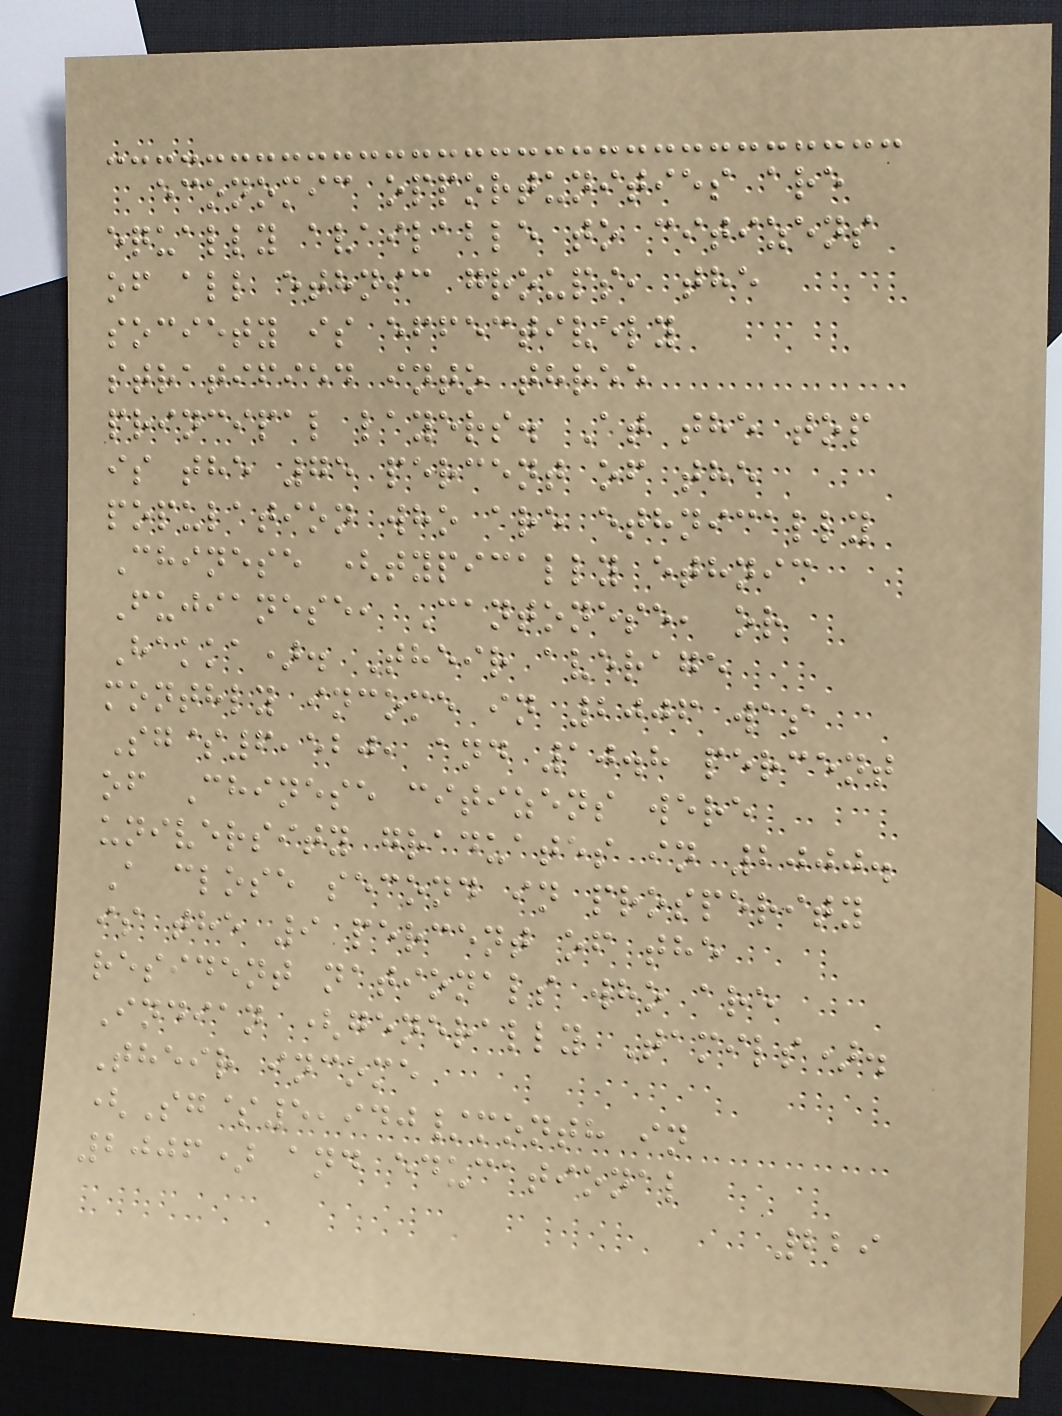economic opportunities are
equally available to citizens
of all ethnic groups, the
society is effectively
stratified into three
principal layers. At the top
is the 75 percent of the
population who are ethnically
Chinese (typically ethnic
Fujianese, Cantonese, or
Hakka). Their average
monthly income in 2006 was
Sg$6,520, and 10.8 percent
of Chinese citizens were
university graduates in 2000.
A close second in prosperity
is the 9 percent of the
resident nationals who are
Indian (generally Tamils).
Their income
(Sg$5,940/month in
2006) and educational
229
